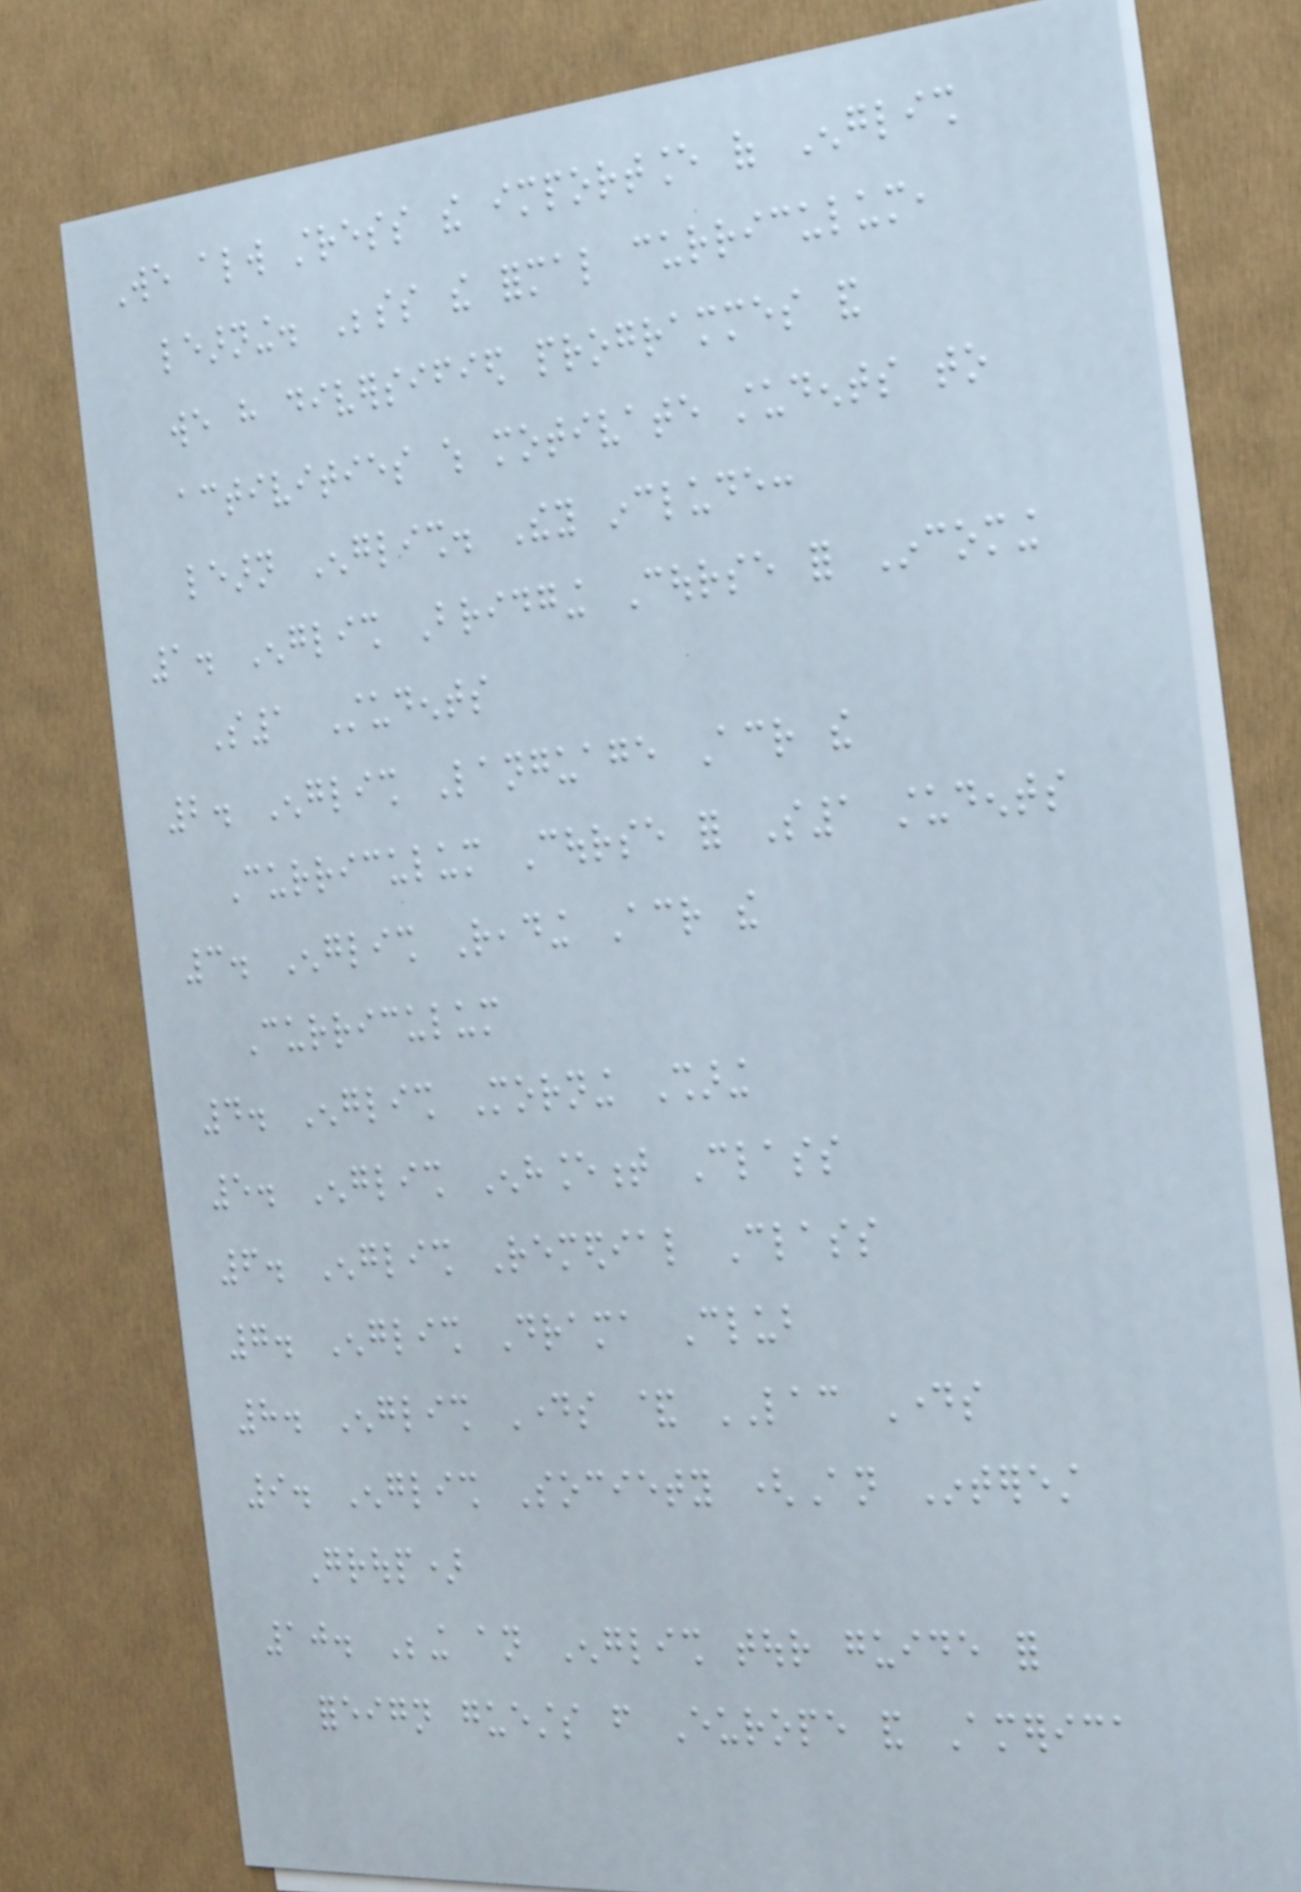We always stress the importance of English
learning. Besides the formal curriculum,
we have diversified programmes and
activities which motivate students to
learn English. They include:
1. English Bridging Course for Incoming
S1 Students
2. English Language Across the
Curriculum Course for S1 students
3. English Reading Across the
Curriculum
4. English Morning Sharing
5. English Enhancement Class
6. English Remedial Class
7. English Drama Club
8. English Days & LAC Days
9. English Society (An Interest
Group)
10. Being an English tour guide for
foreign guests from Europe and America
